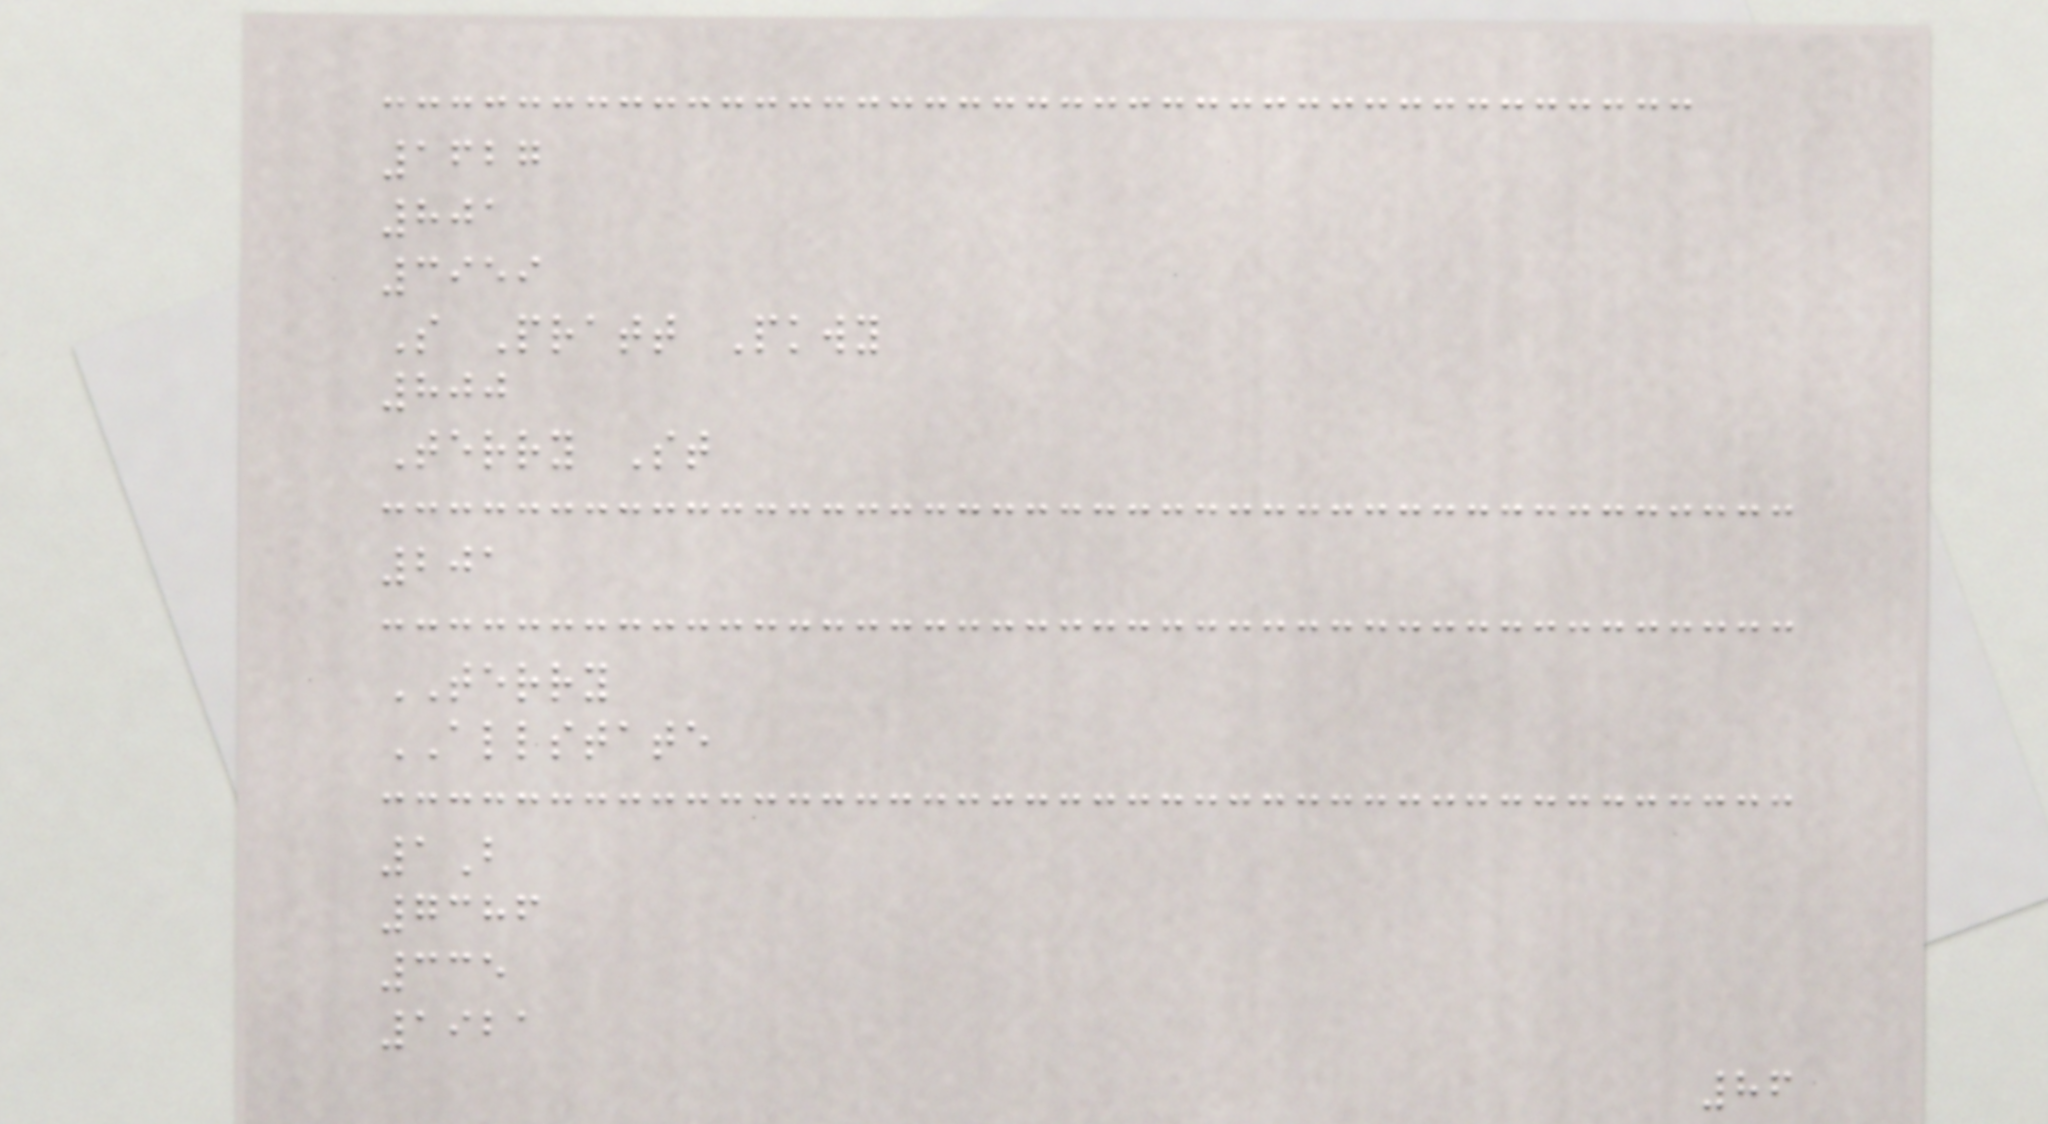1627
801
3959
S Pratt Pkwy
800
Terry St
201
TERRY
ALLSTATE
1B
7386
335
1921
86
